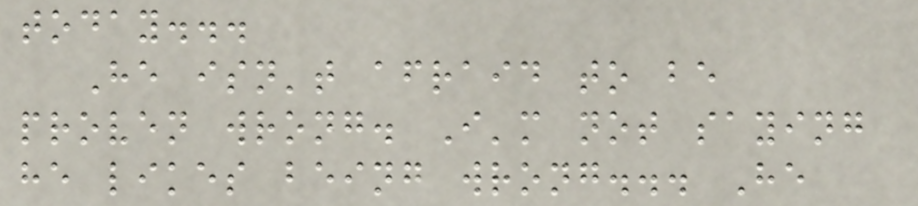today...
He isn't afraid to be
proven wrong. I'm not saying
he likes being wrong... He
